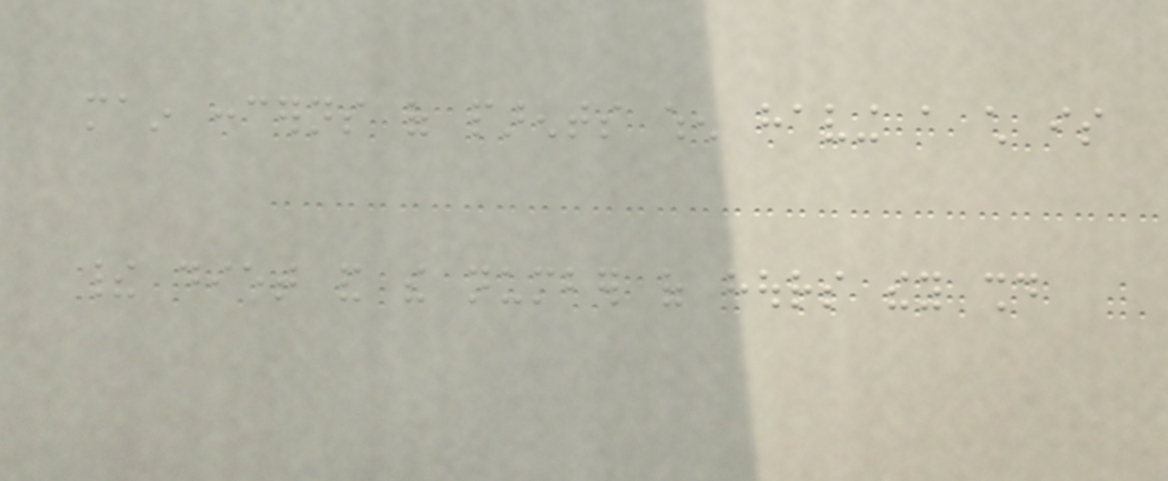main concerns of parents when having a child is
their diet and the number of hours they should
